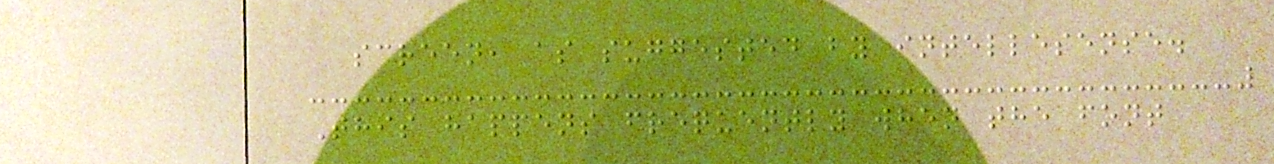screen, as suggested by intellesense.
This happens frequently when the font
